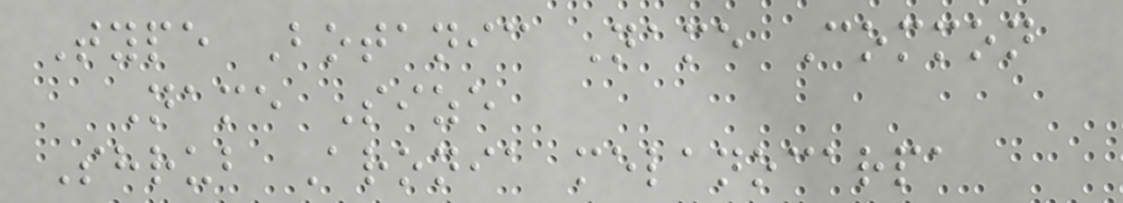Type Botanic Name Common
Name Size
Shrub Aronia melanocarpa
